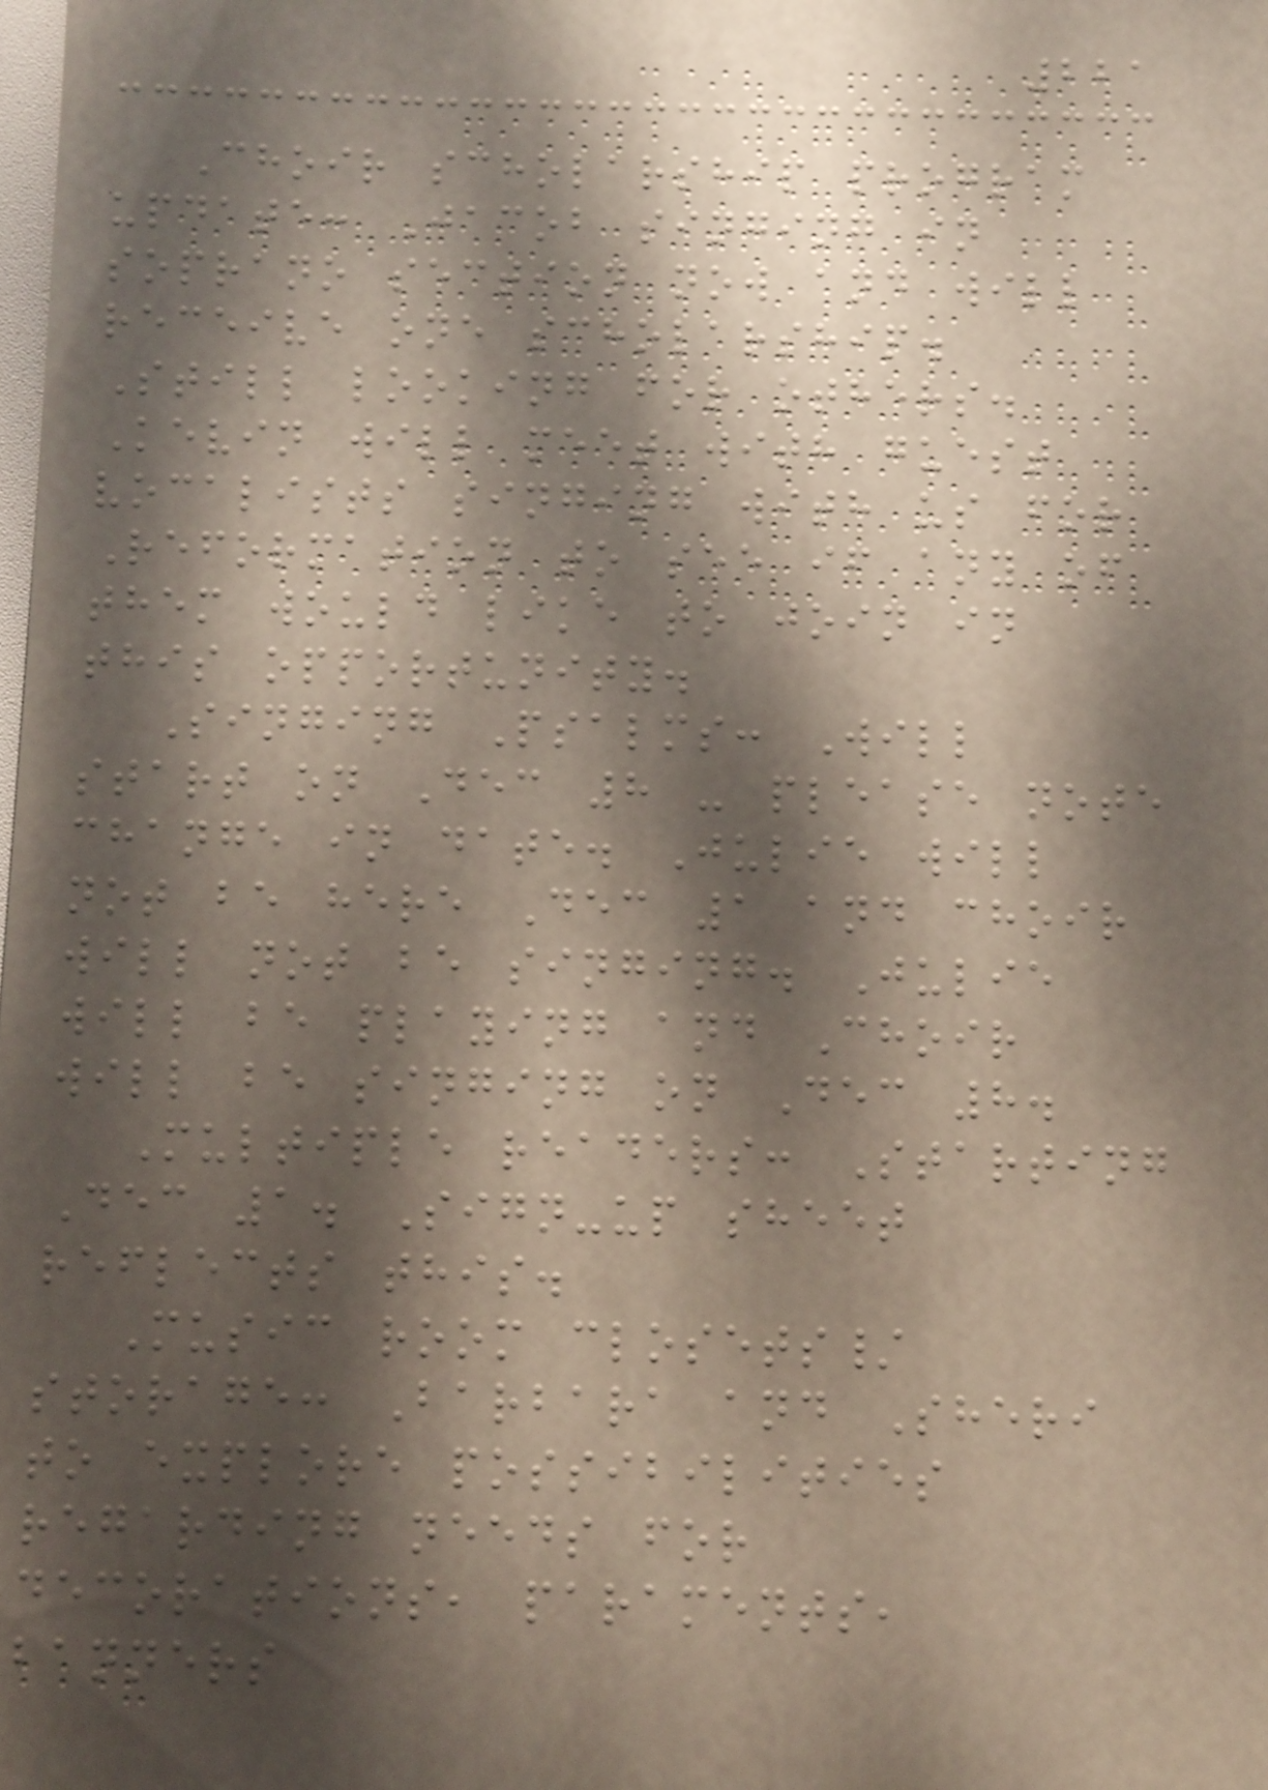221
Choir scholarship program
update: Jacob singing in
soprano section now and will
receive one scholarship.
Still looking for others.
Kevin will meet with guest
vocalists singing with us for
Reformation to see if any of
them would like to join in
this opportunity.
Singing Psalms: Will
start on Dec 8 - please note
change in date. Julie will
not be here Dec 1 and choir
will not be singing. Julie
will be playing and Choir
will be singing on Dec 8.
Multiple readers: Starting
Dec 1. Sign-up sheet
reflects this.
Music room closets/
storage: Barbara and Sheri
to explore possibilities
regarding needs for
decorations, paraments,
banners
